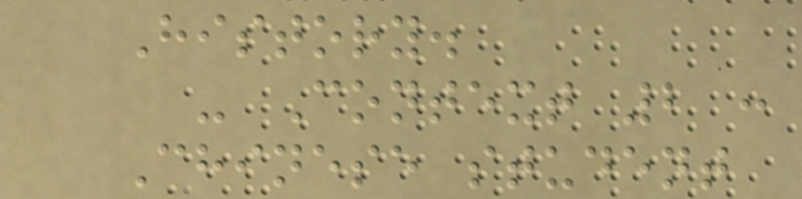History.
- Context 2 :
Chinese student
